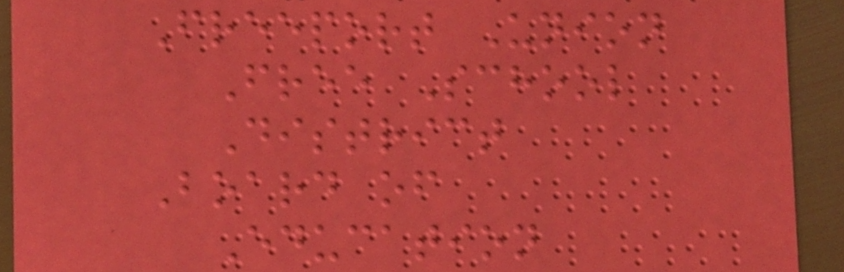Freeport Union
Free School
District
Board of
Education
